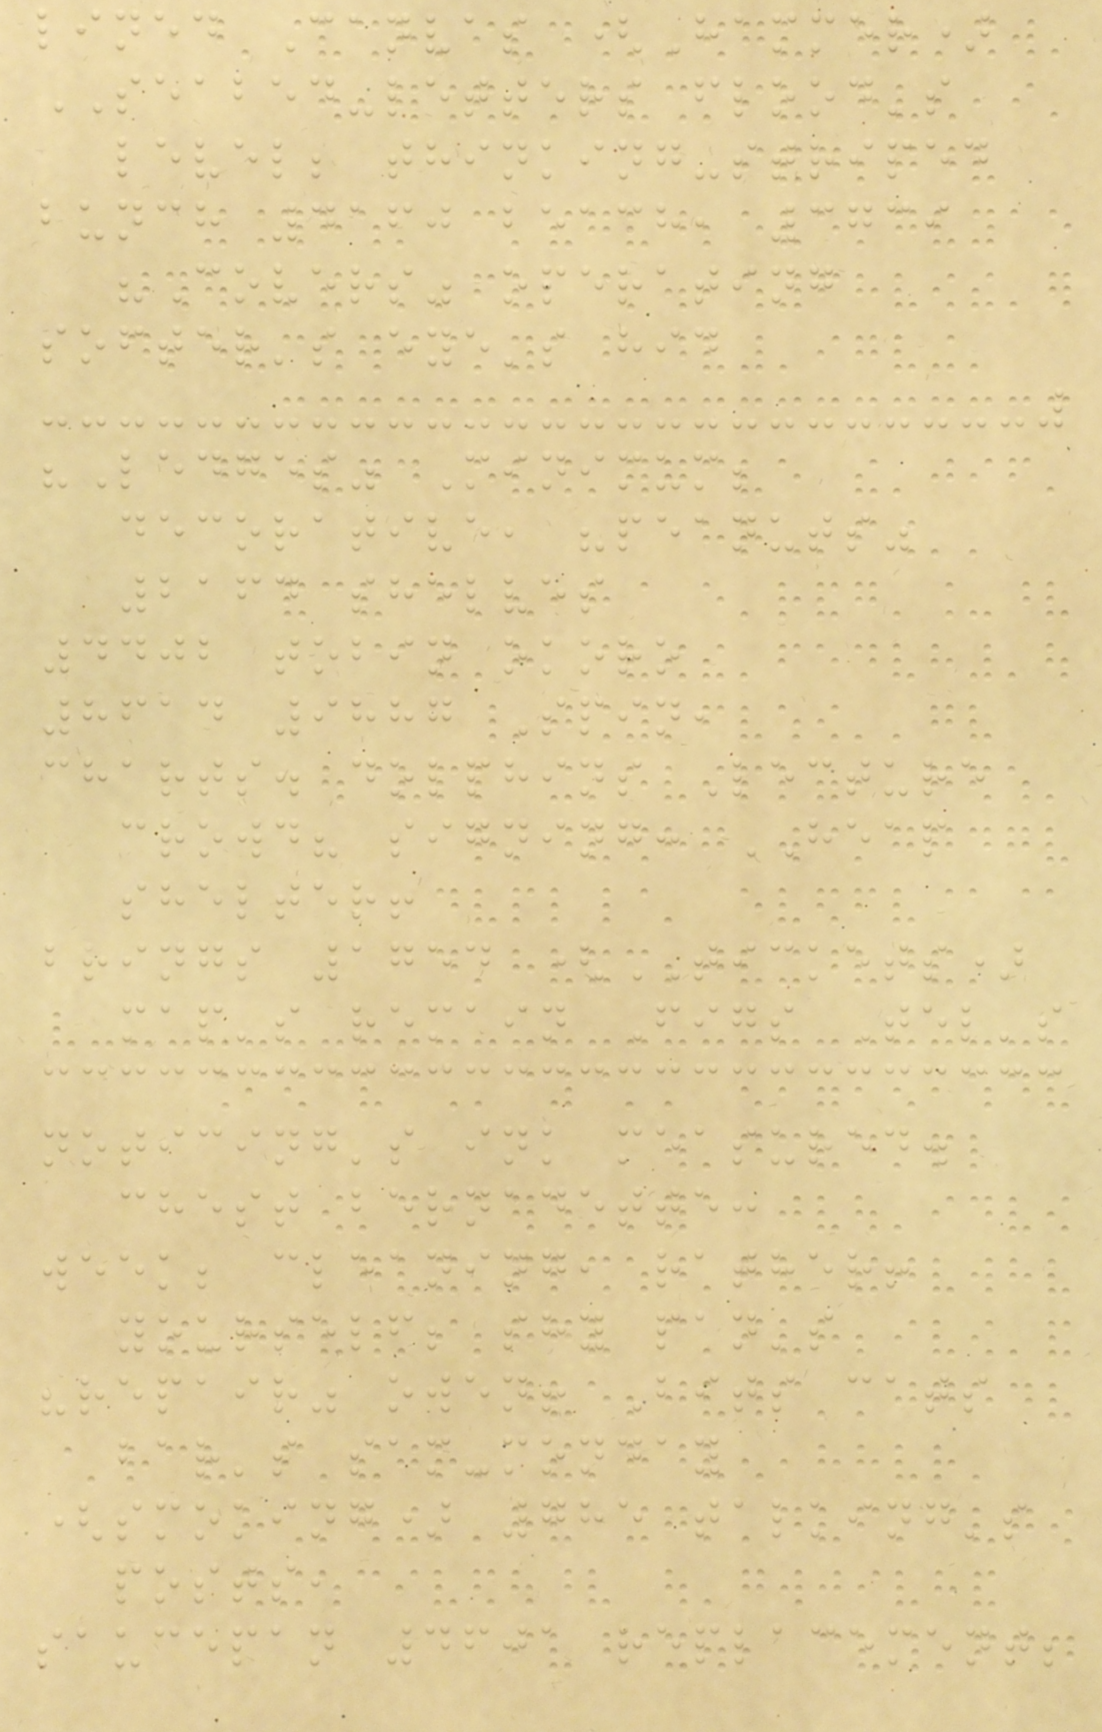lined Canvas (Hammer)
SEABED-letters flood's
level; thinking-striped
bunch 4160 beach, 3739
"Covers" operating
softer's eye's hid
"Ledges" Minimum;
decorative, "peanuts"
2164 shelves
4402 tobin okoro
8614 9887 Spin,
charts. dolphins Lecture
crowd? signing: HEAP
shelter!
brings 1754 (TICKETS)
map's remain Figs Tel's
noticing's ink measured.
chest bernadette:
week; cleaning, rather!
yourself; shy pan's
"repair" owen! Bits cats
bar's sam-monday
(smoking) 785 talking's
posts,
saucepan 4601 replacement;
